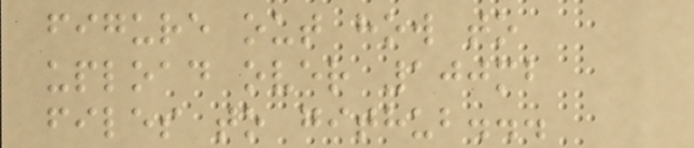figure out how to
upload over 100mb
files to github...
